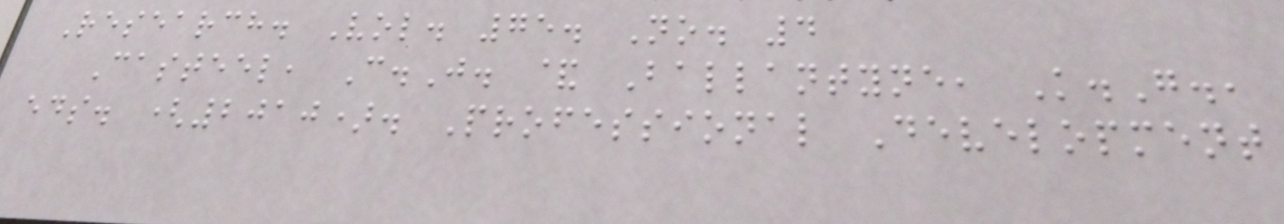Research. Vol. 75. No. 4
Casteel, C.J. & Ballantyne, K.G.,
eds. (2010). Professional Development
